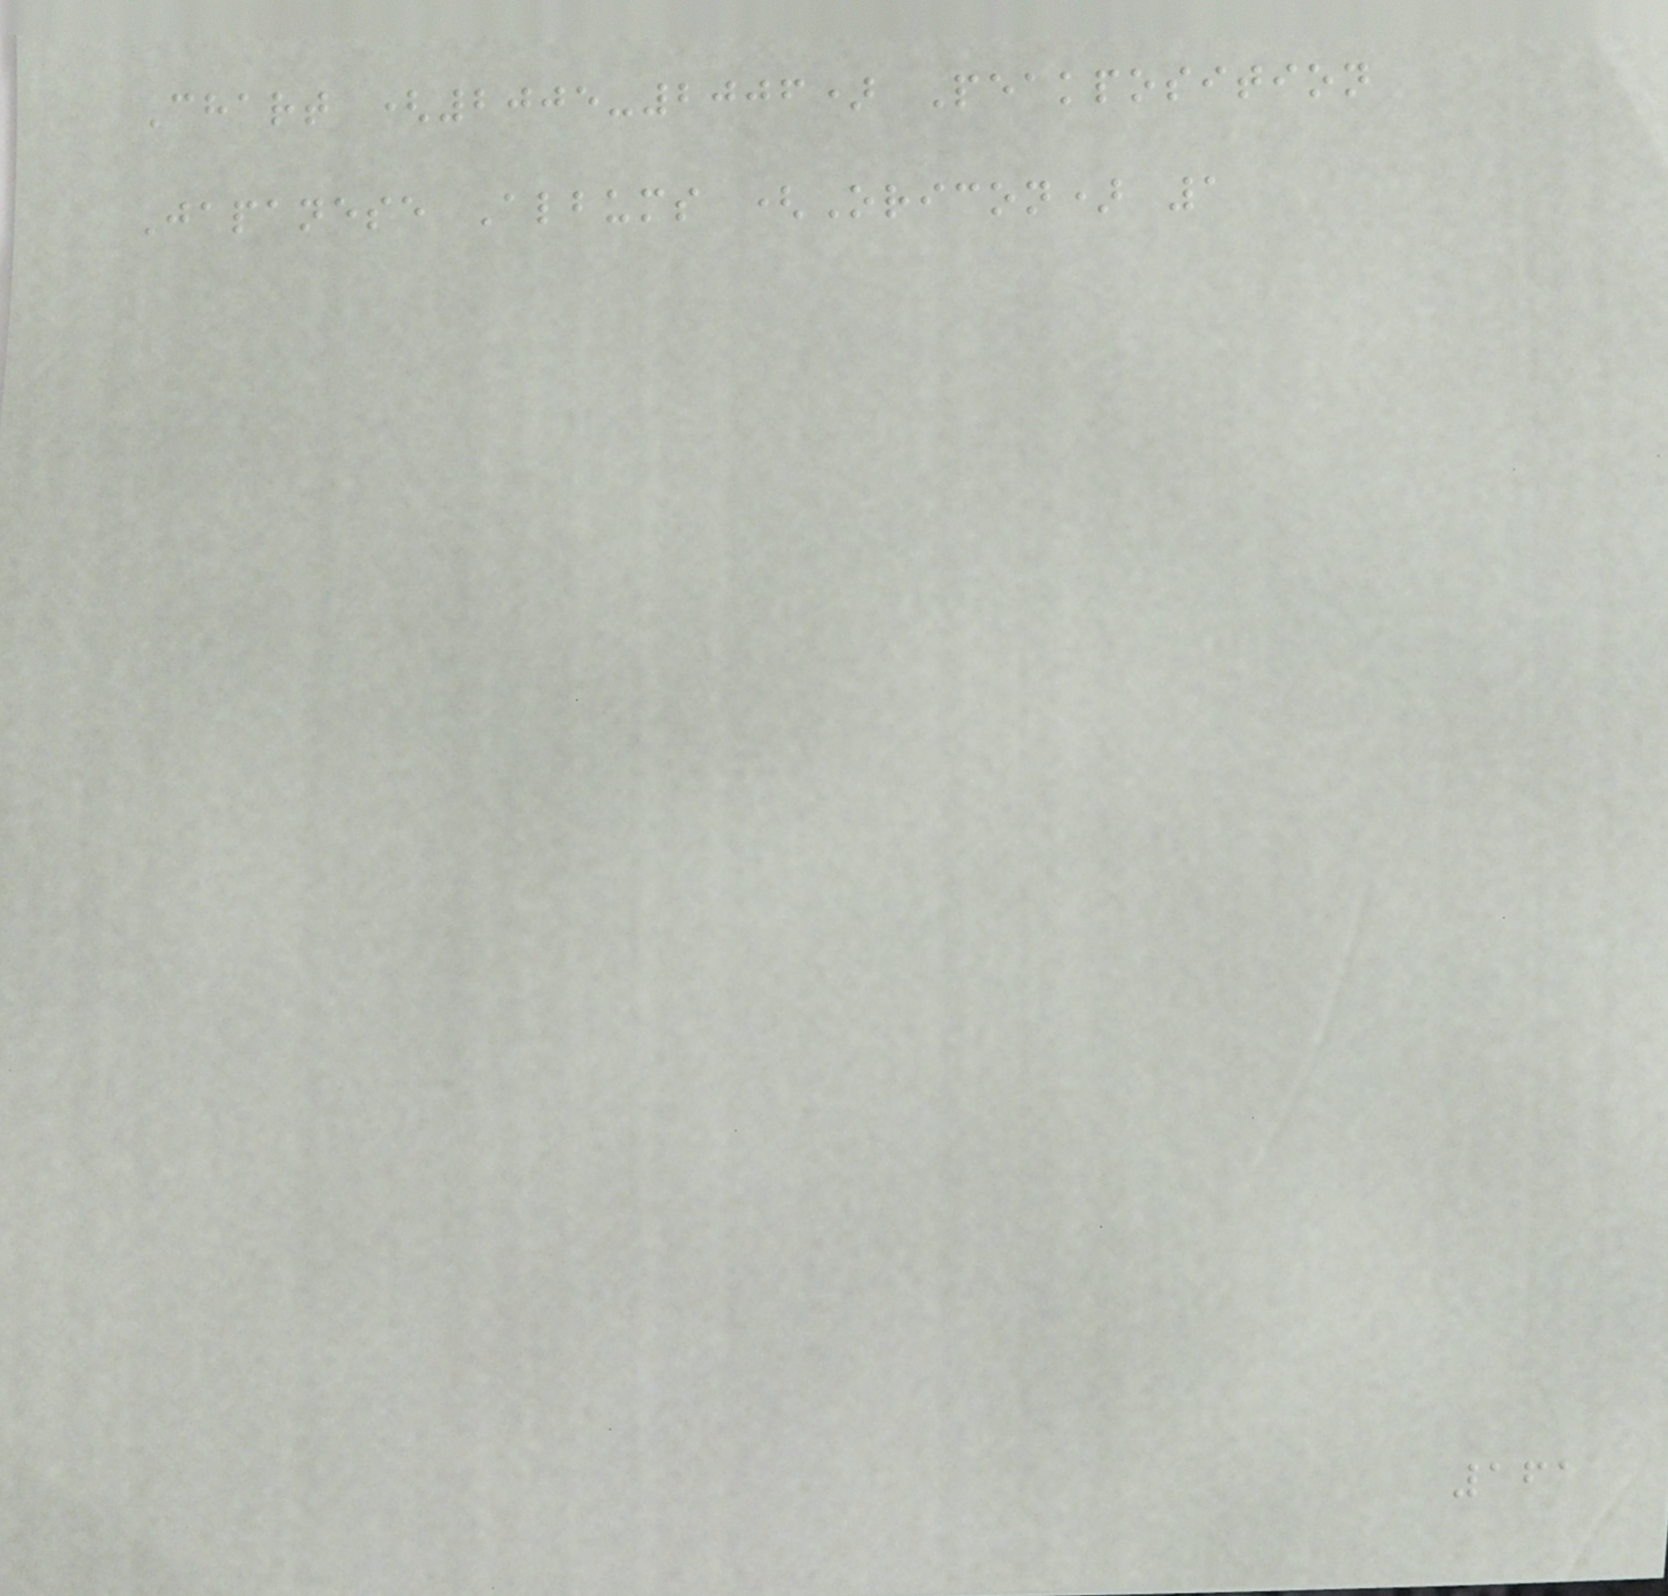Chart (2005-2006) Peakposition
Japanese Albums (Oricon) 1
161
